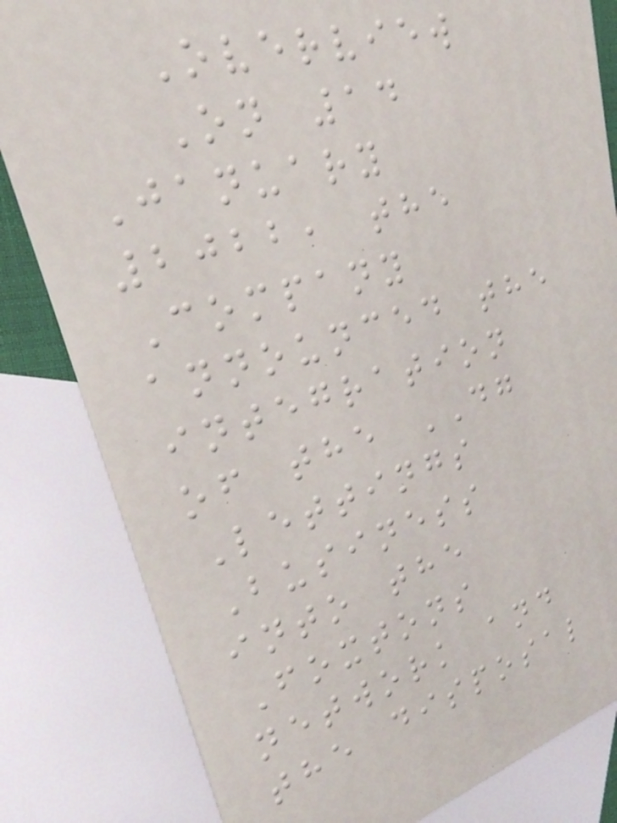Overview
On 14
January
2022, the
Company
announced the
integration
of the DG
Lettings
Business
into the
Foxtons
network and
the disposal
